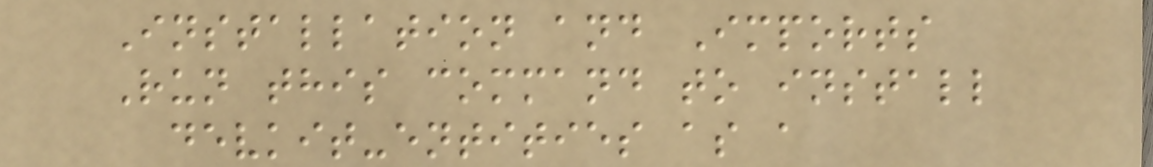Installation and Imports
Run this command to install
devkit-entities as a
